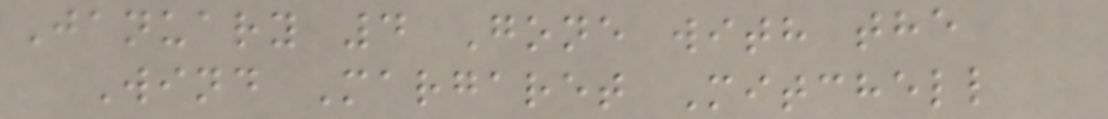January 4 Gone with the
Wind Margaret Mitchell
